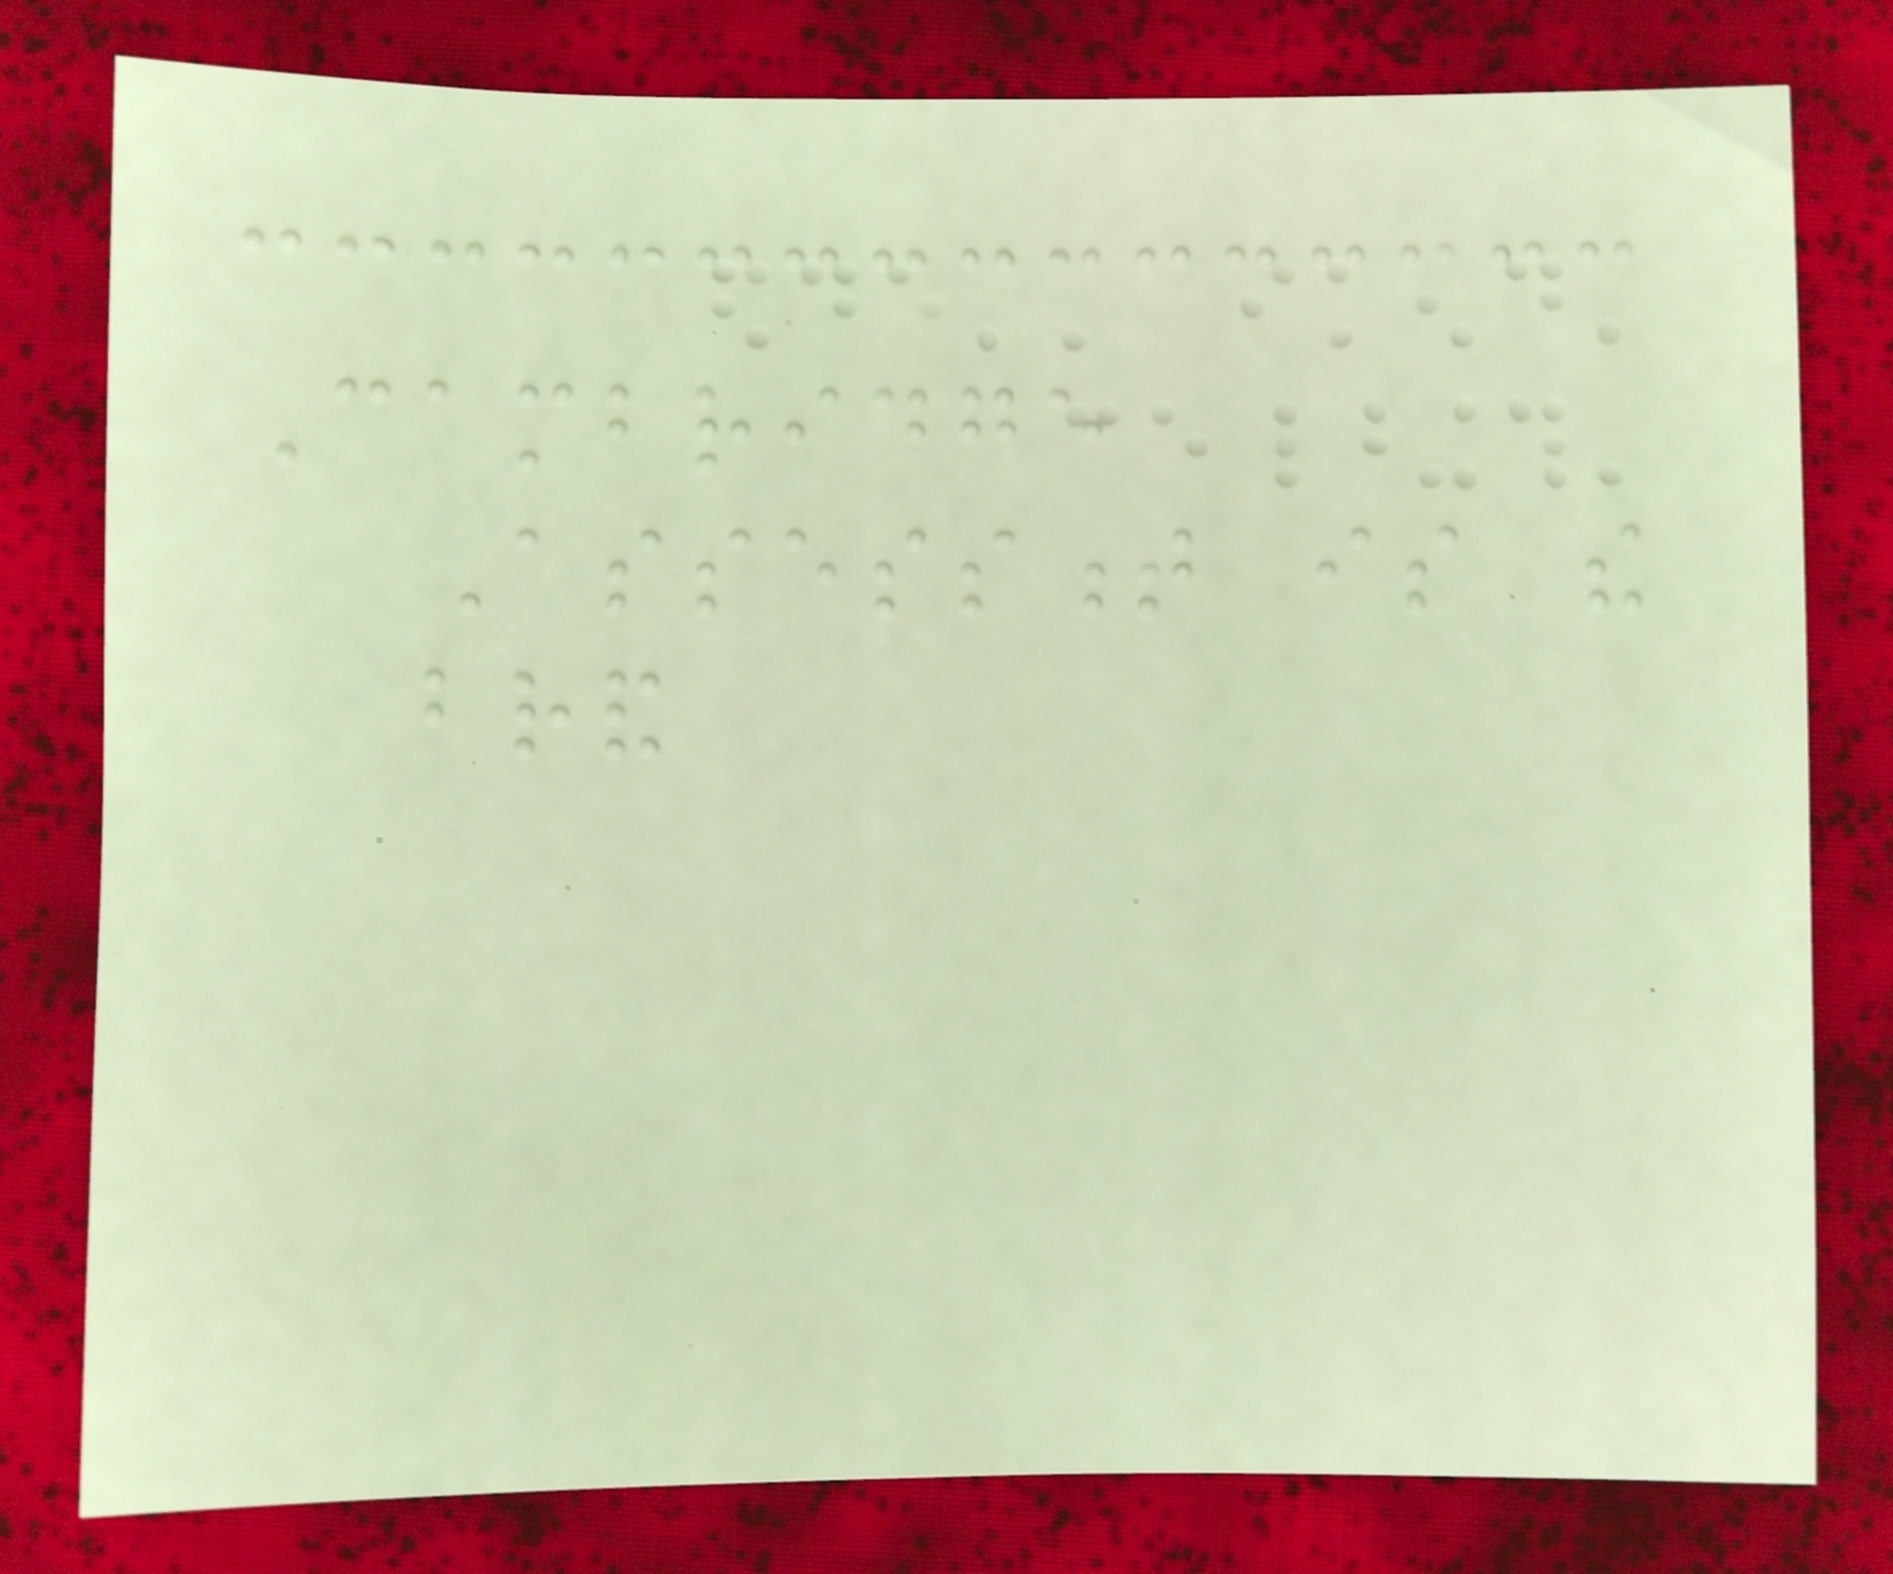Cambridge
Assessment is the
brand
